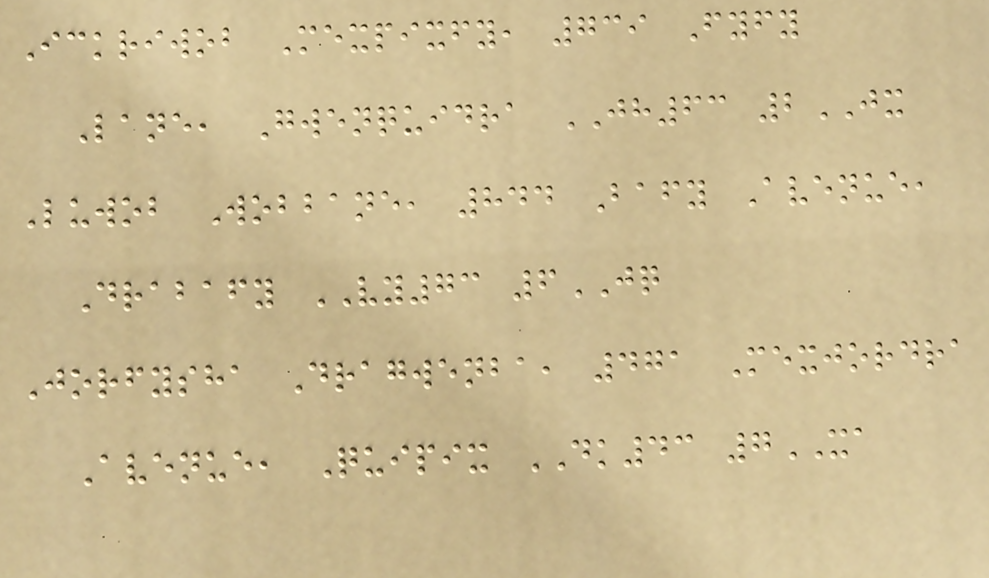Ickriwob Mexpixfy, 739 Fyfy
Lane, Gwenquidra JH63 2JX
Luwob Wobbane, 844 Bafy Avenue,
Drabafy VY73 6JQ
Jorfysha Dragwenba, 471 Mexjordra
Avenue, Quipix DK43 7XA
